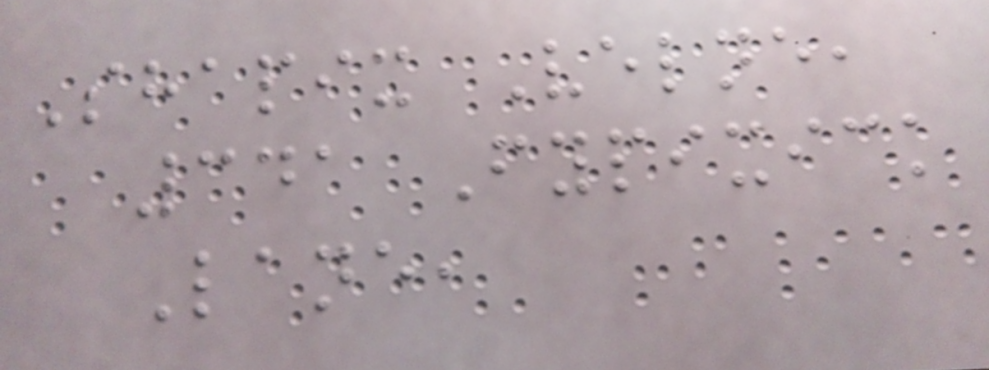Shapix Velne,
341 Fypixick
Lane,
